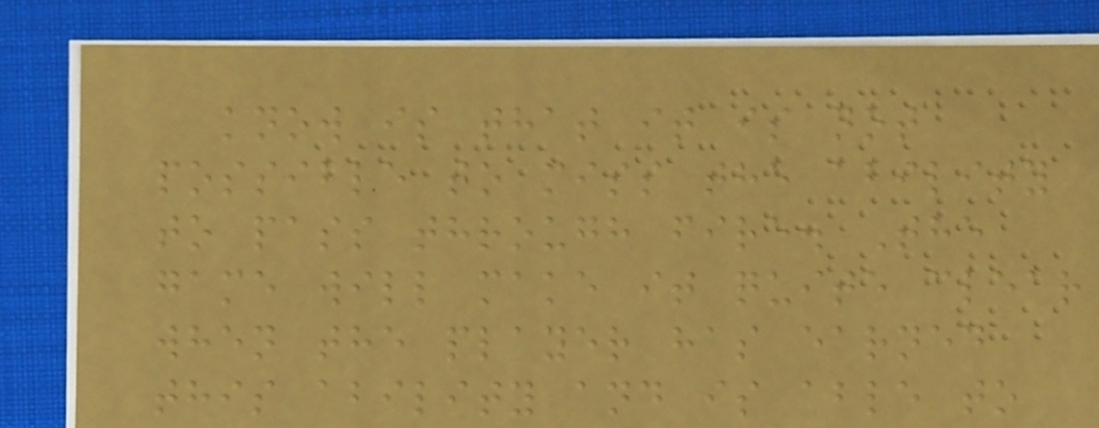know is that it is not
possible to miss the ability
to pass through fire. The
game will make it quite clear
when the player has earned
this ability and is able to
